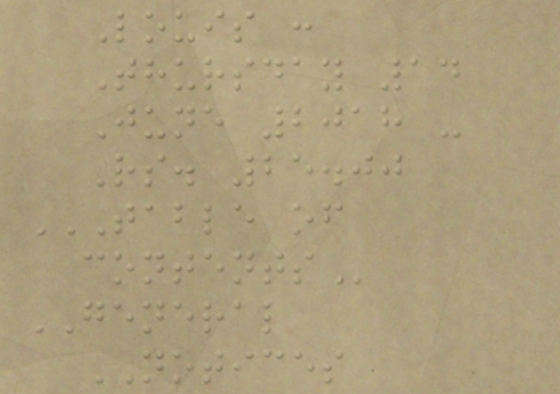Louis :
Thursday 14
June 2018 -
Rs. 25.00
TABLE OF
CONTENTS
GENERAL
NOTICES
